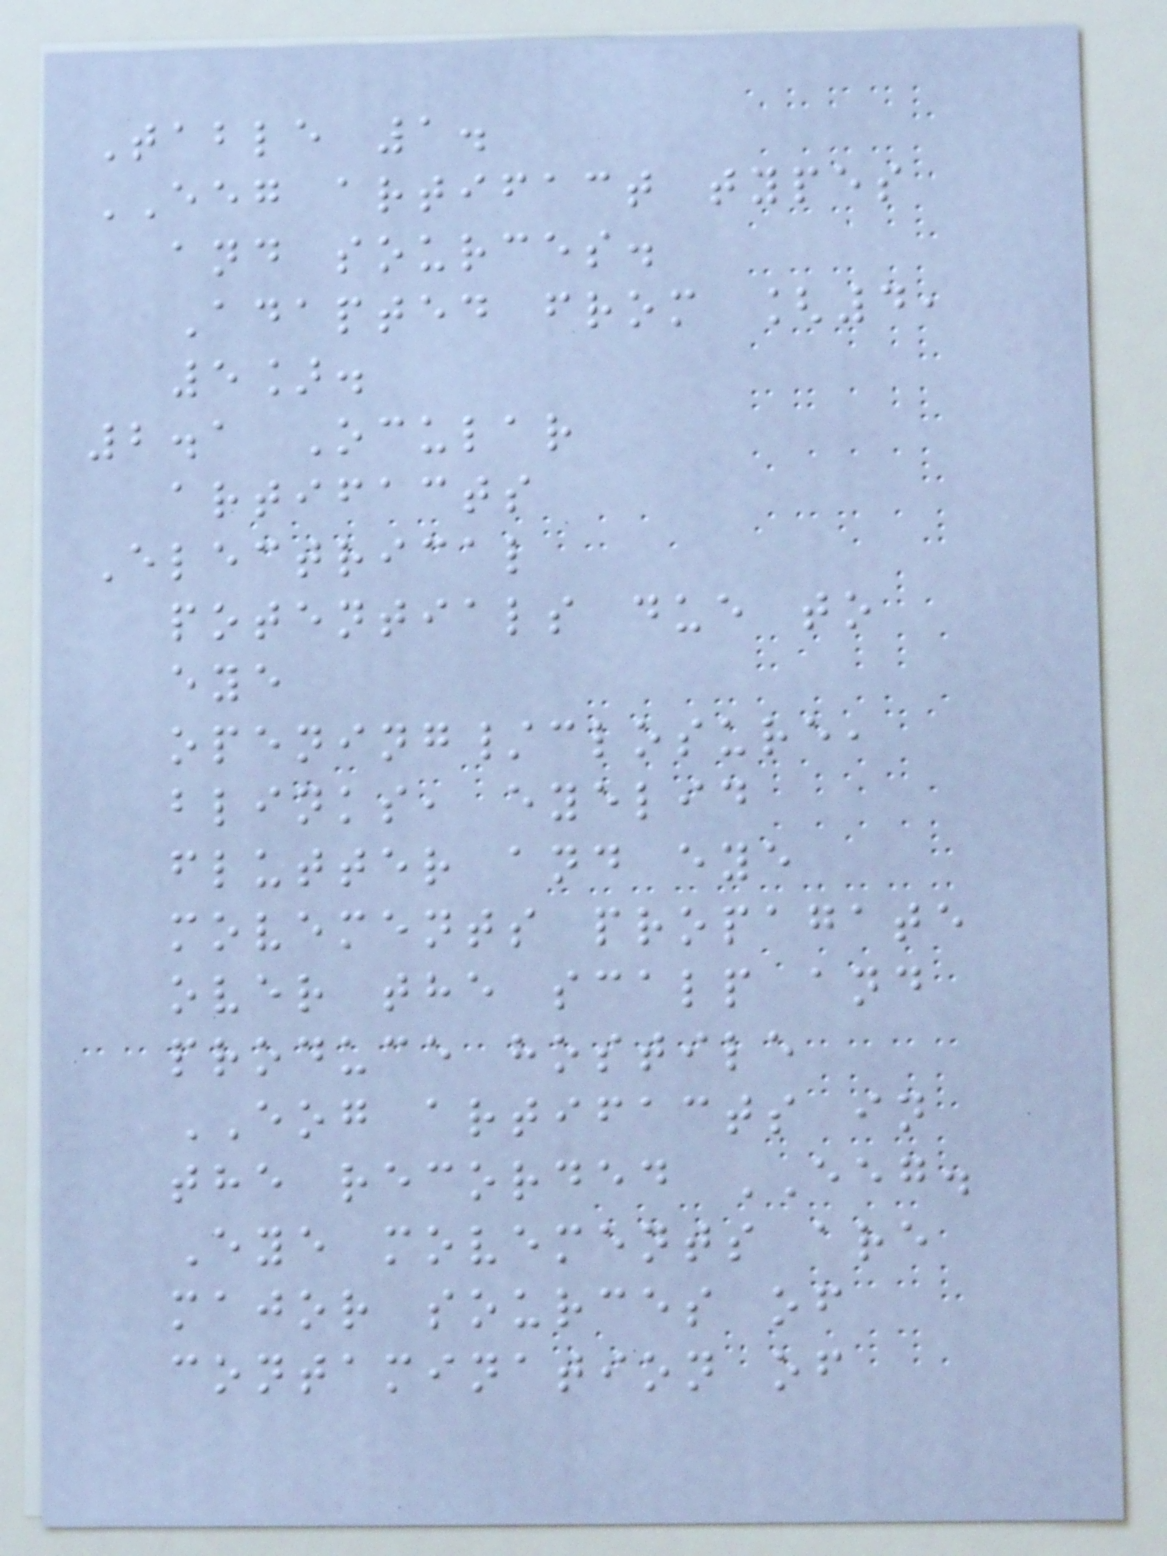Table 1.
EEG artifact types
and sources.
Adapted from [4,
5].
2.1 Ocular
artifacts
Electrical
potentials due to
eye
opening/closure,
blinks, eyelid
flutter and eye
movements propagate
over the scalp and
produce hostile
EOG artifacts in
the recorded EEG.
Eye movements are
major sources of
contamination of
